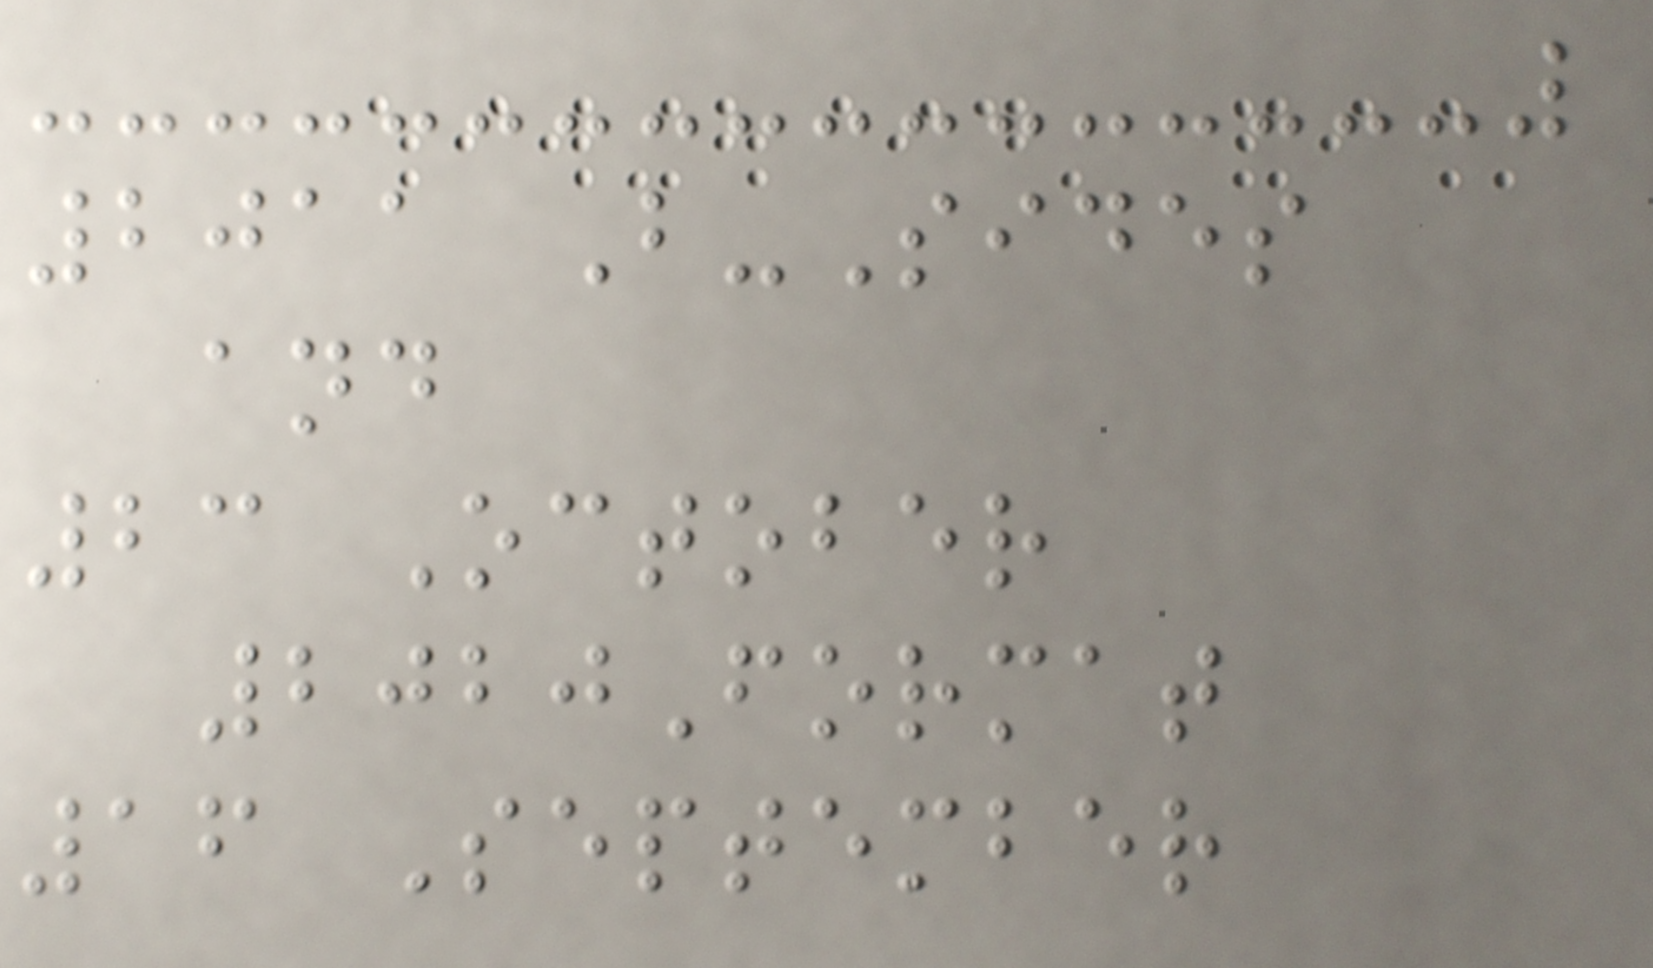2011 B-Sides
and
23 October
2020Format
16 September
